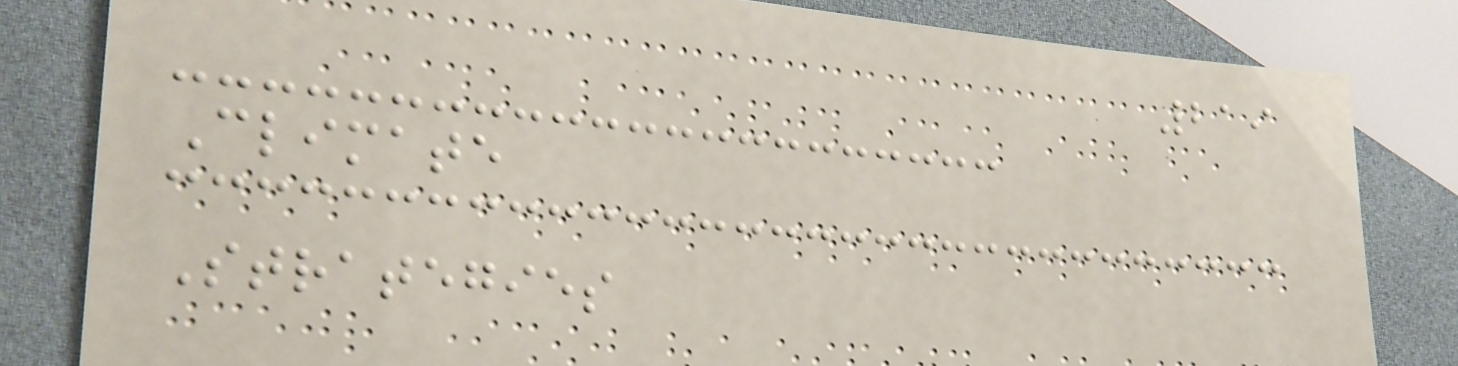219
Climate
Strategies
